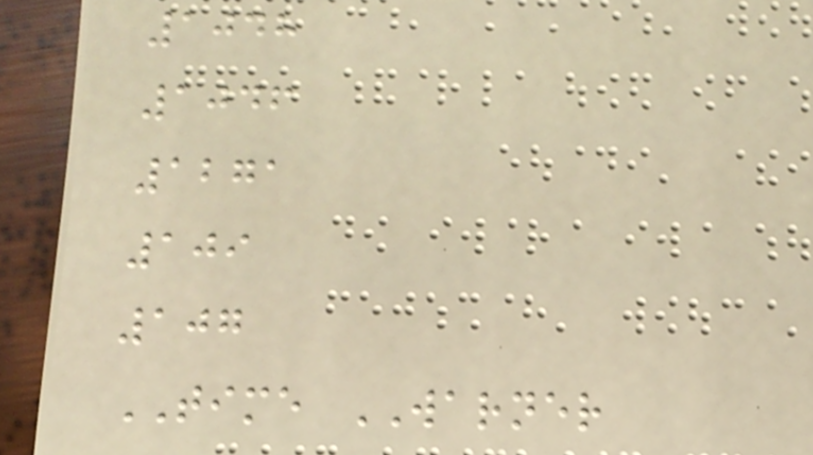1048
1046
1271
109
107
TIME WARNER
